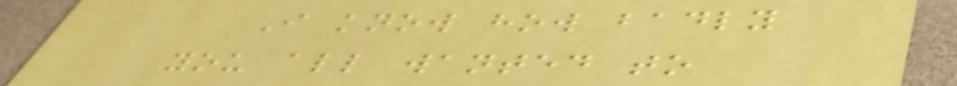I know how badly
you all wanted to
